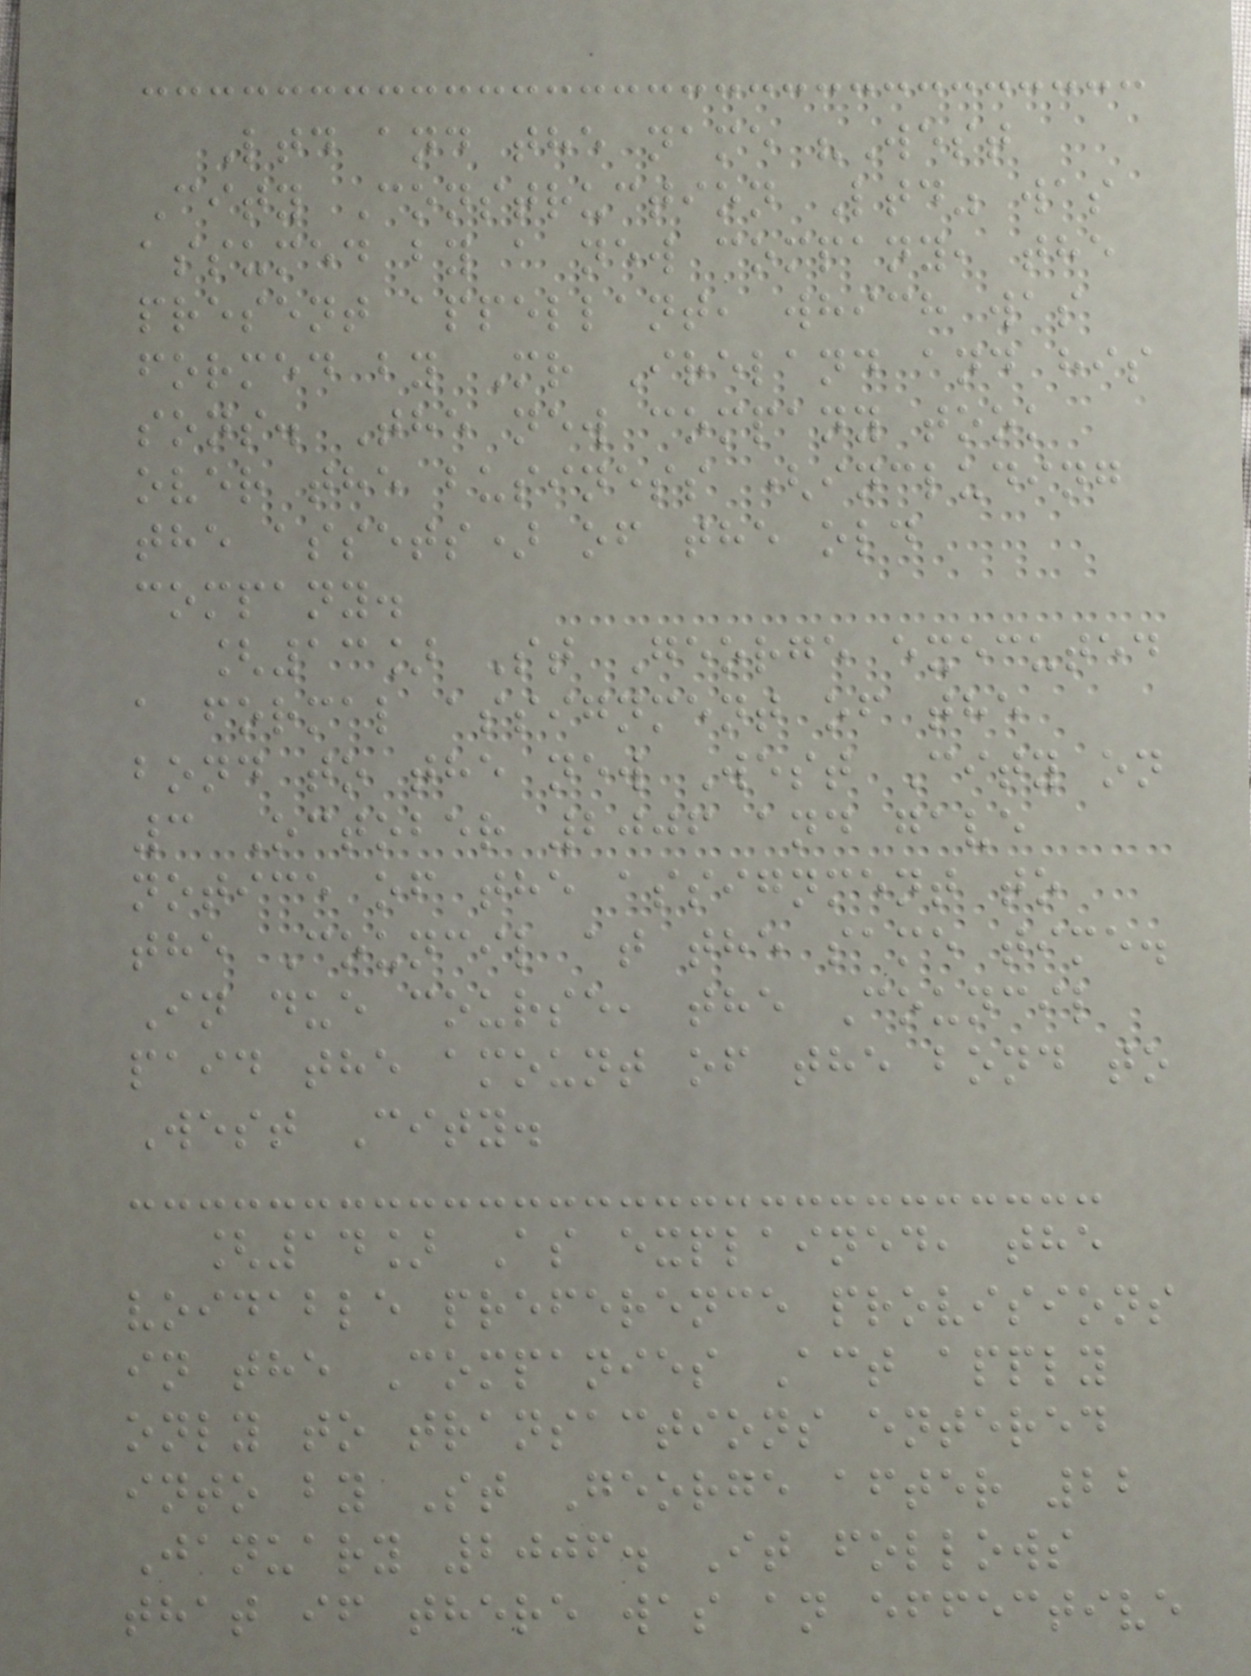Ltd and the name "West
City Construction Ltd" was
assumed by a new company, the
present appellant, which was
formed by Mr Ireland and his
sons. The new company took
over the business (including
the assets) of the old
company.
[13] St George executed
a formal assignment of the
bond to the new West City on
3 October 2006 and gave
notice of the assignment to
the Council at the same time.
In due course, the Council
paid the amount of the bond to
West City.
[14] As explained, the
voidable preference provisions
in the Companies Act apply
only to transactions entered
into by St George after 22
January 2006. It follows
that if there was an effective
